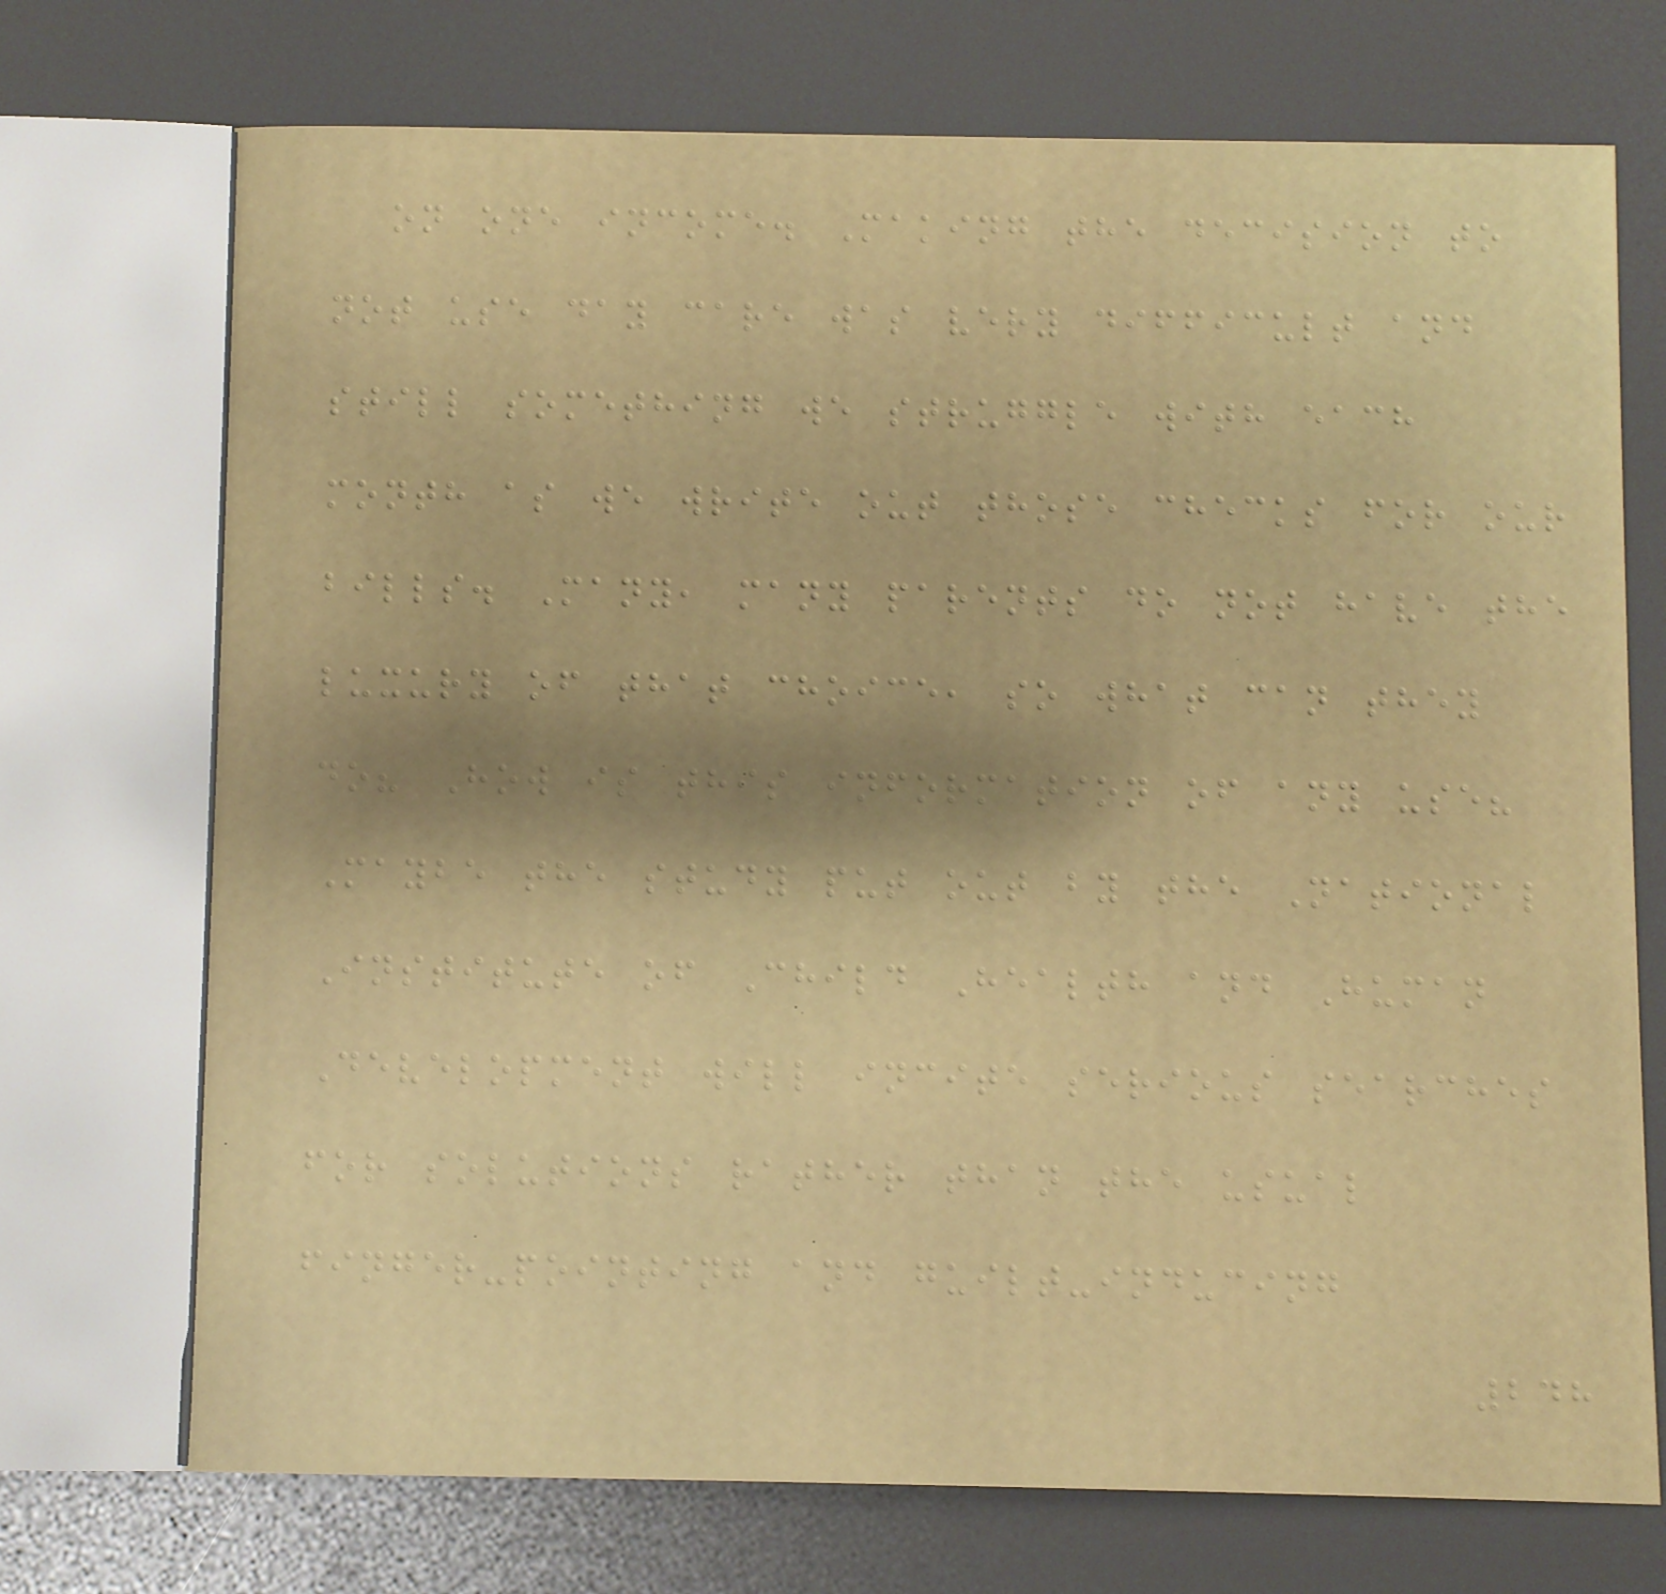on one income. Making the decision to
not use day care was very difficult and
still something we struggle with each
month as we write out those checks for our
bills. Many, many parents do not have the
luxury of that choice, so what can they
do? How is this information of any use?
Maybe the study put out by the National
Institute of Child Health and Human
Development will incite serious searches
for solutions rather than the usual
finger-pointing and guilt-inducing
248
